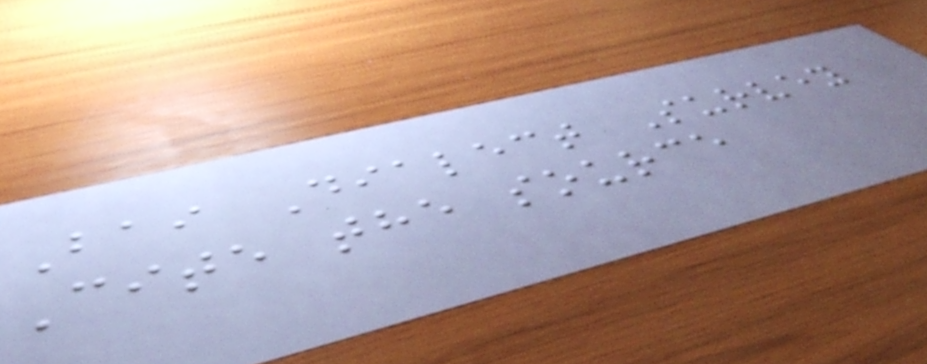Bai Dialect Survey
Cite the source
